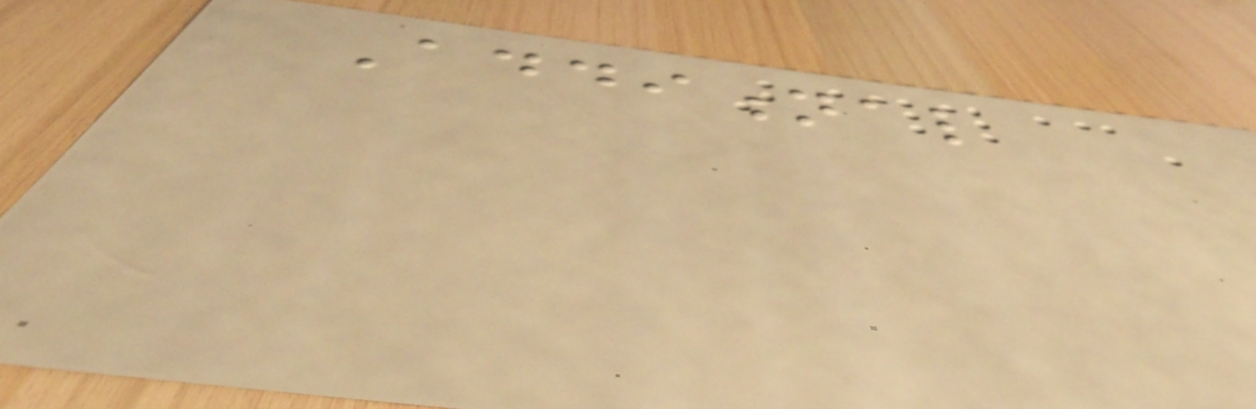Additional
